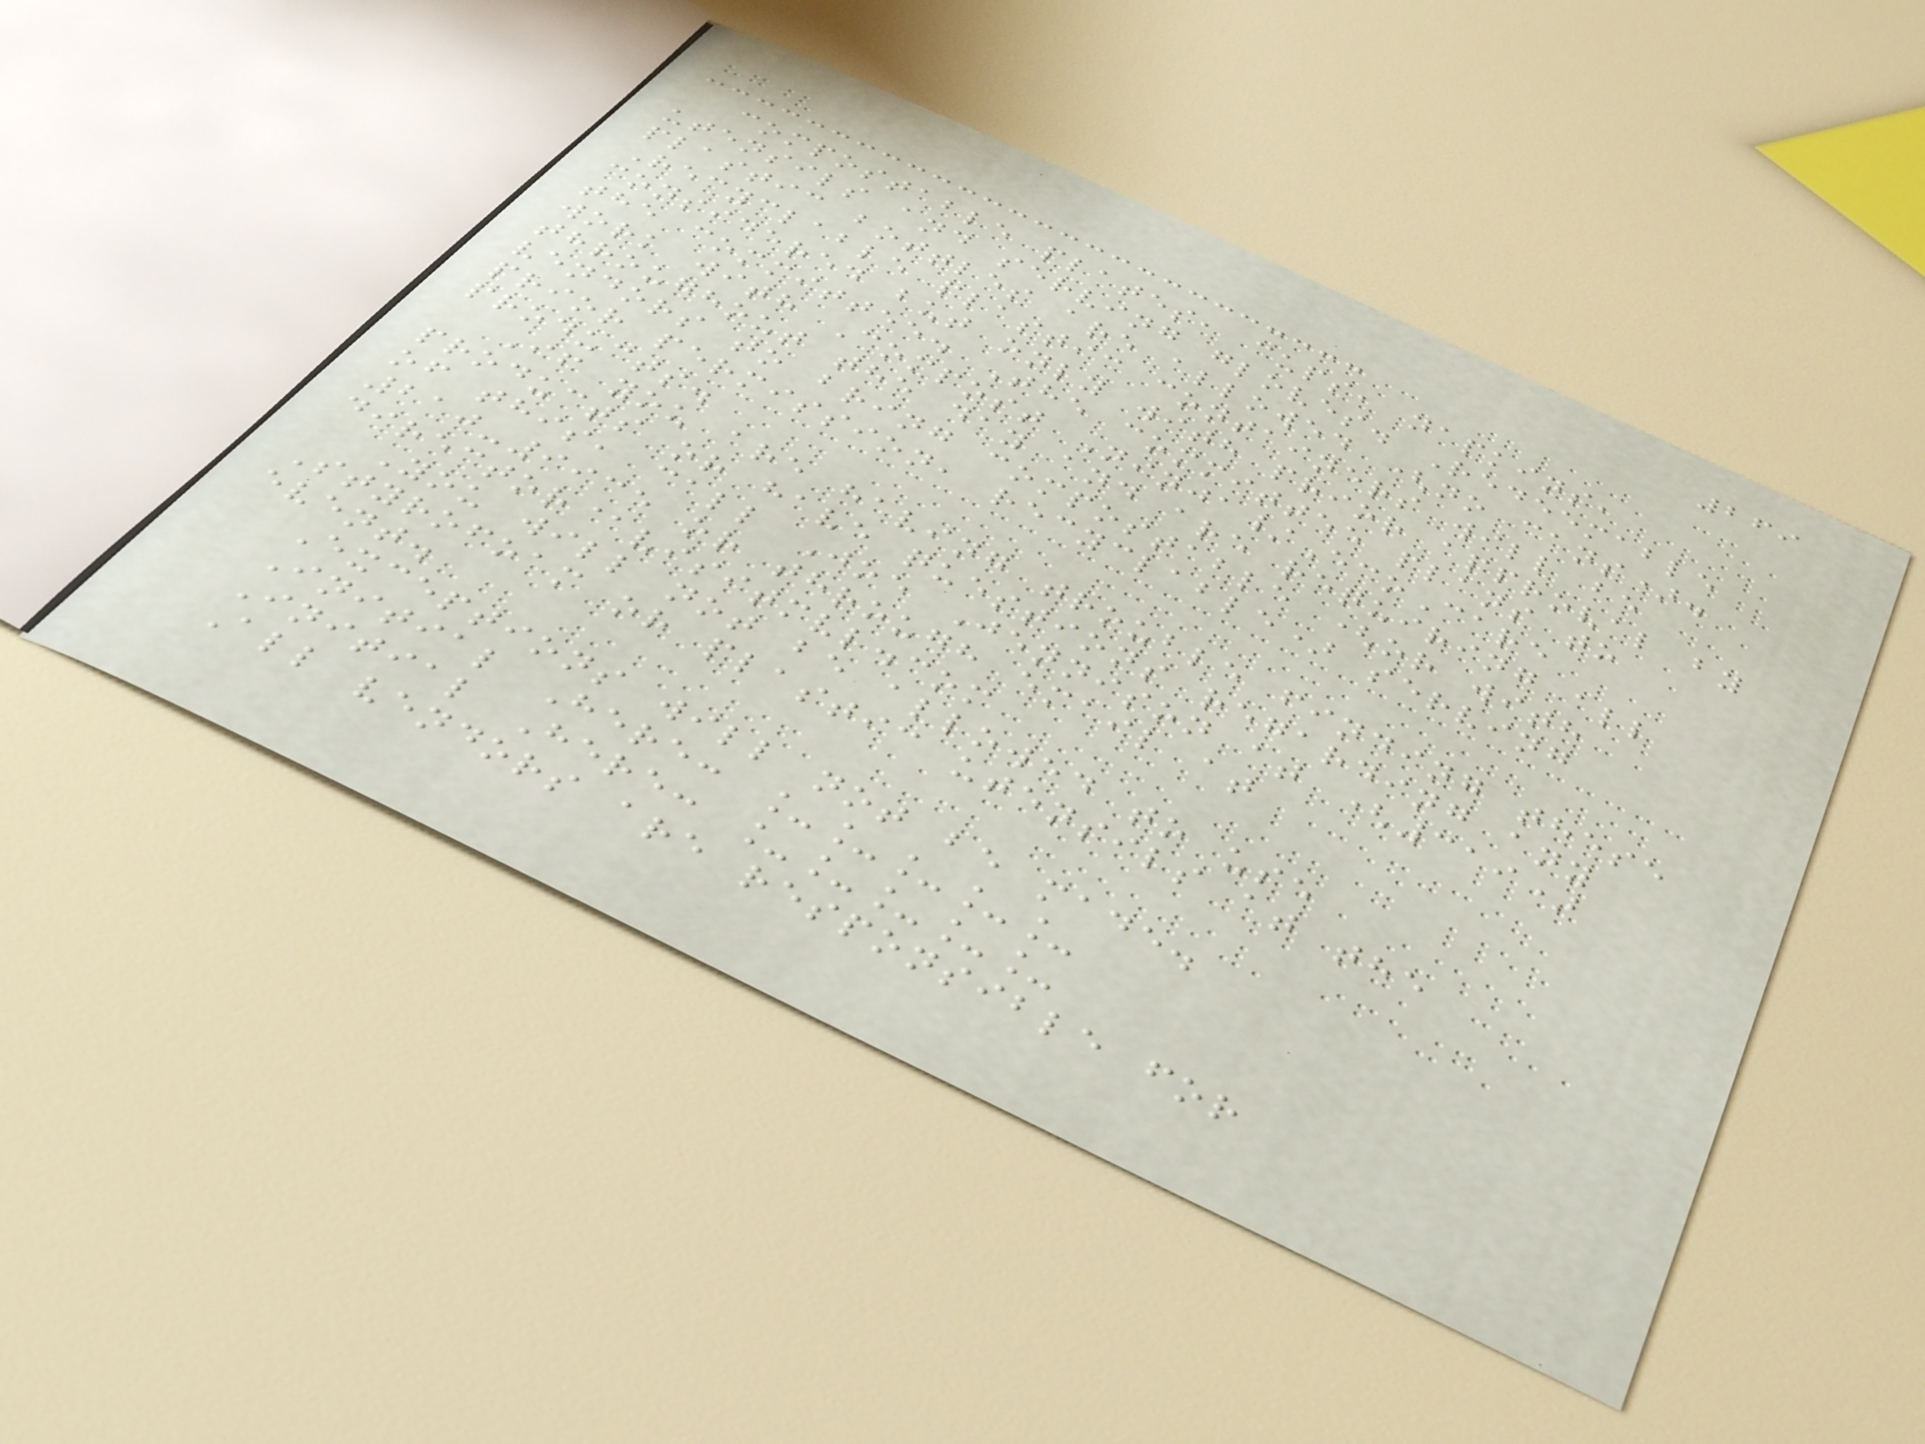269
compostable plates, cups, napkins,
utensils and serving gloves. Redeemable
plastic bottles are allowed (no cans).
Recyclable plastic containers will be
considered but only with prior approval by
the committee. The committee plans to
work with Compost Ninja/EcoCare
throughout the day and are requiring all
vendors to bring compostable (or with
prior permission, recyclable) serving
products.
If you are having trouble finding these
products or have questions regarding any
of this, call Joe Jennison at (319)
210-9935 or through email at
director@visitmvl.com
You will not be allowed to use
Styrofoam or plastic utensils at the
event.
Exceptions will not be made.
Initial Here: _____
Initial Here: _____
All vendors are responsible for
